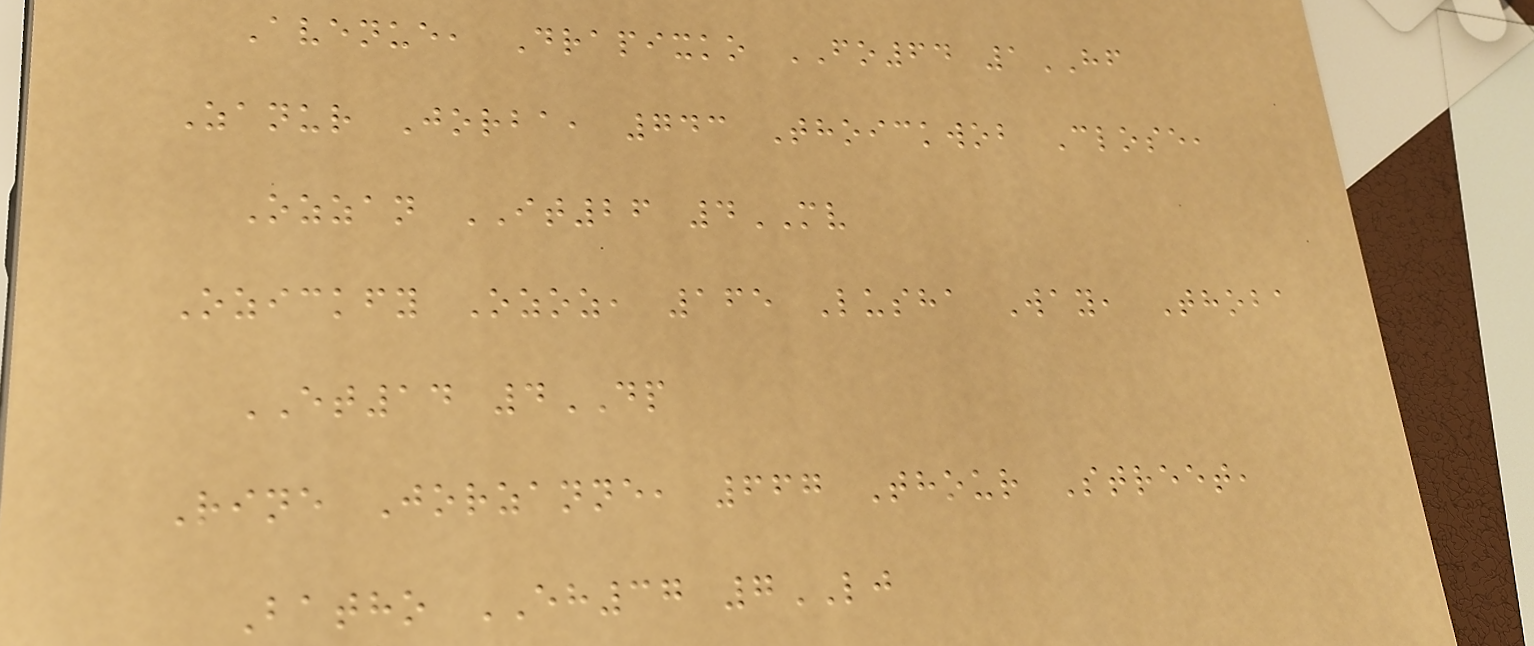Avenue, Drapixko FO64 1HF
Zanur Jorba, 743 Thoickwob Close,
Ozzan IT26 4MV
Ozickfy Ozoz, 165 Lusha Way, Thoba
ET14 4DP
Rine Jorzanne, 667 Thour Street,
Batho EH37 7LJ
